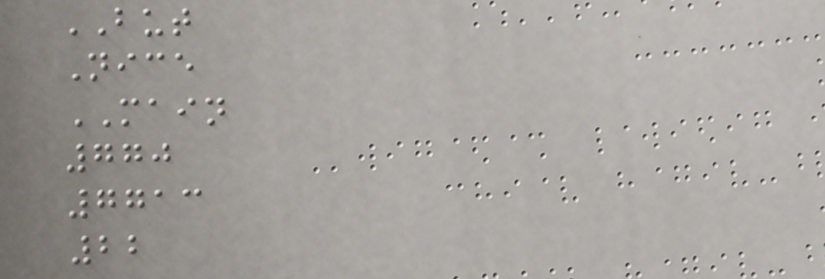BUT
Nice
MAIN
770
7713
22
